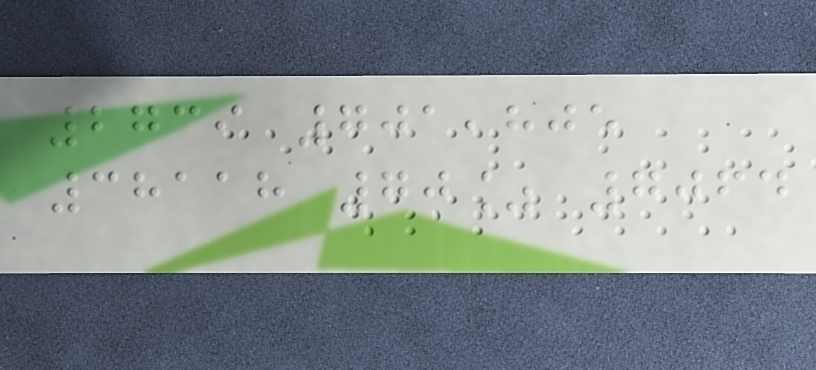2739 701,805
38118 70% 7064
